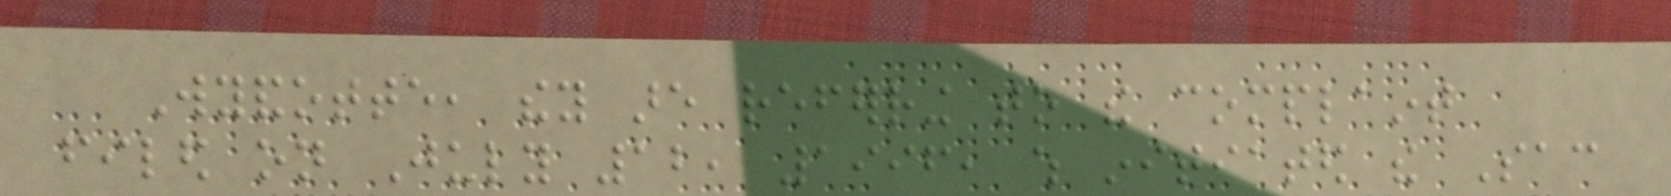Wyandotte, they are referring to the complaint
filed on July 12, 1996, which initiated the Sac
